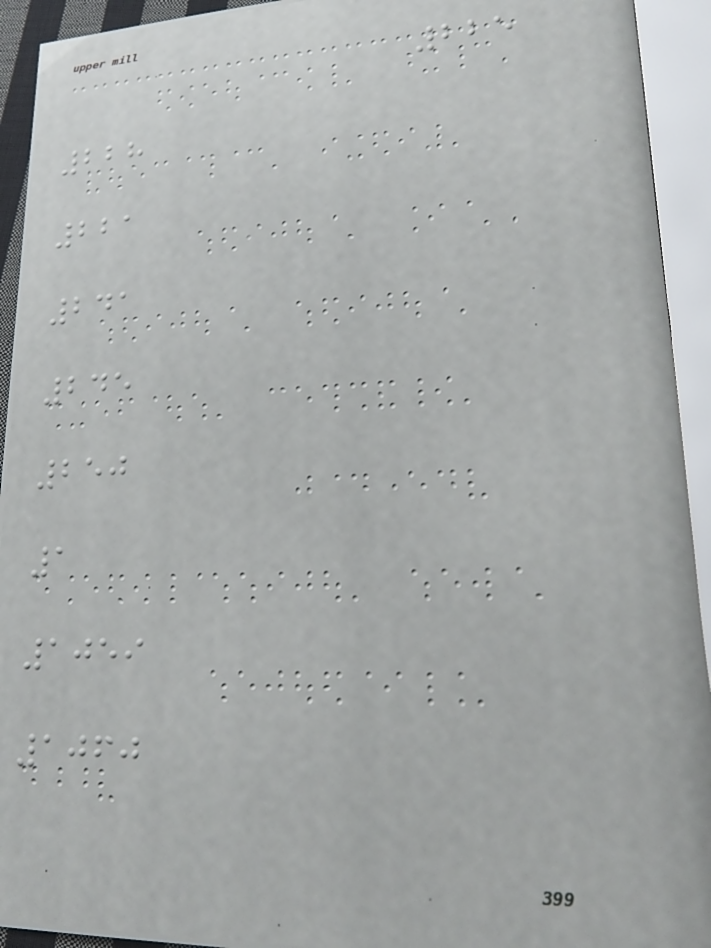225
228
221
241
245
250
1
1059
1060
